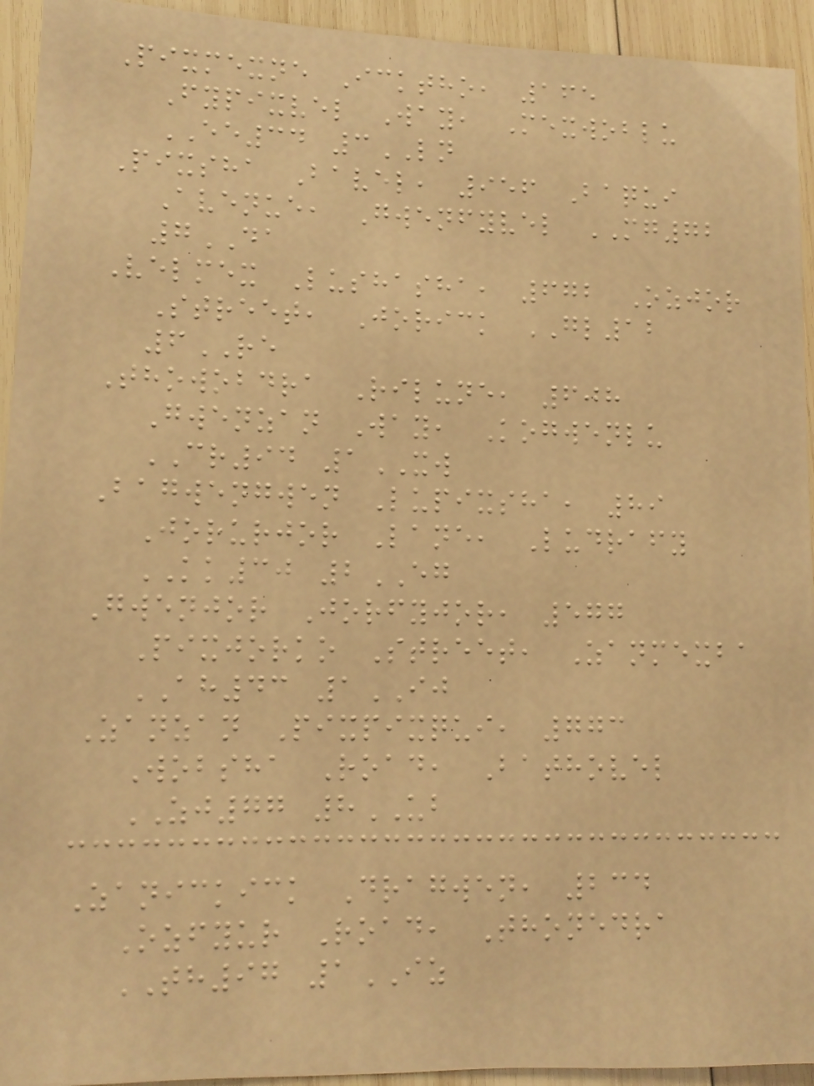Pixmexne Icktho, 165
Fypixvel Way, Mexwoblu
EE34 3LN
Pixsha Bavel, 956 Baqui
Avenue, Gwenfyvel MG72
7DA
Velmex Lushasha, 672 Ozjor
Street, Jorick GL12
6RE
Thowobdra Rilune, 608
Gwenzan Way, Kogwenlu
CR94 1XW
Bagwengwen Lupixsha, 89
Jorurjor Lane, Ludrafy
KK30 2EG
Gwenjor Jorfyjor, 577
Pixjorko Street, Zanmexba
AH43 1IJ
Zanzan Pixpixqui, 773
Wobsha Road, Bathovel
ZJ77 8UB
Zanickick Dragwen, 234
Ozfyur Road, Thonedra
TH97 1IZ
